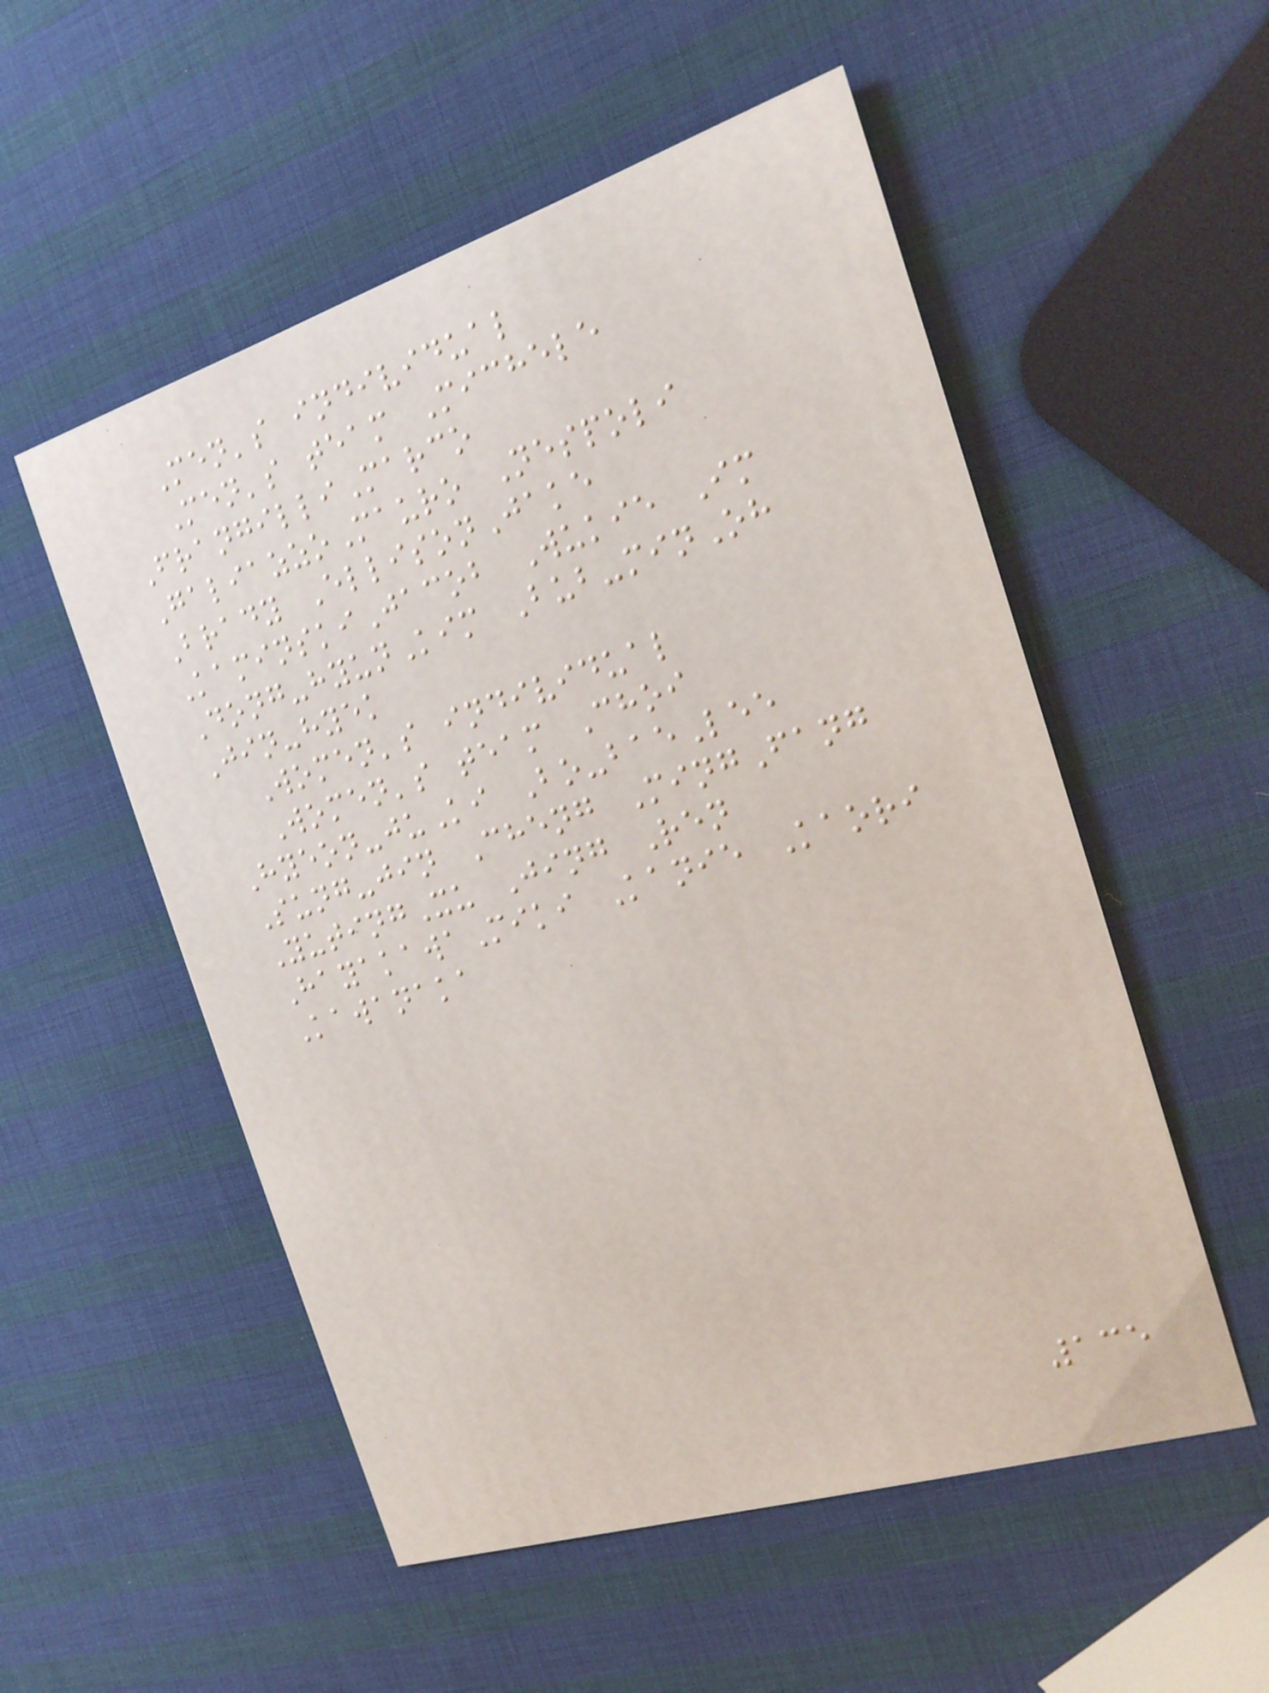Men's individual
Men's team Michele
FrangilliMarco
GaliazzoMauro Nespoli
Brady EllisonJake
KaminskiJacob Wukie Im
Dong-hyunKim Bub-minOh
Jin-hyek
Women's individual
Women's team Choi
Hyeon-juKi Bo-baeLee
Sung-jin Cheng MingFang
YutingXu Jing Ren
HayakawaMiki Kanie Kaori
Kawanaka
135
